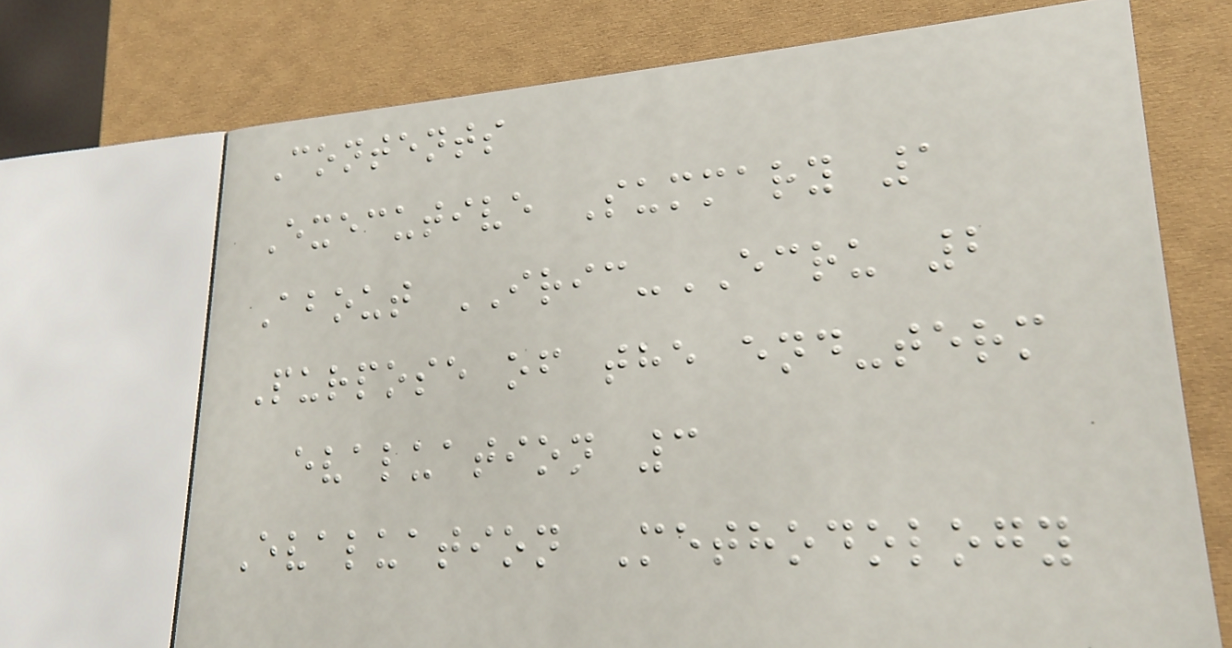Contents
Executive Summary 1
About IRIC-ECRU 2
Purpose of the end-term
evaluation 3
Evaluation Methodology
